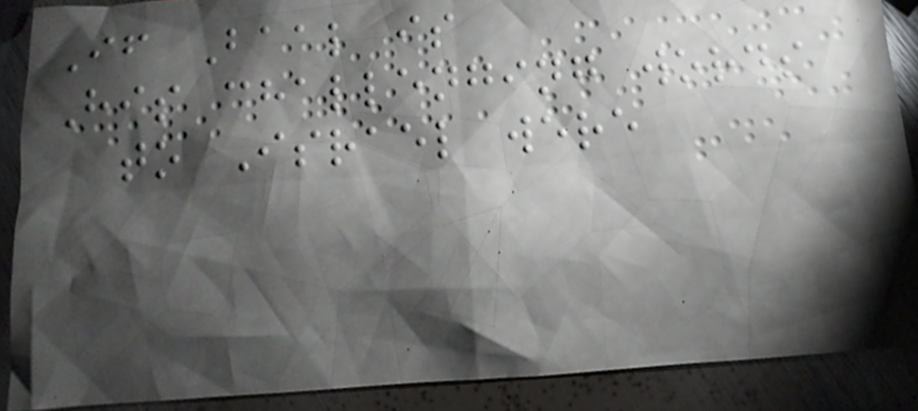If Baal is
His challenging words
to Israel were
